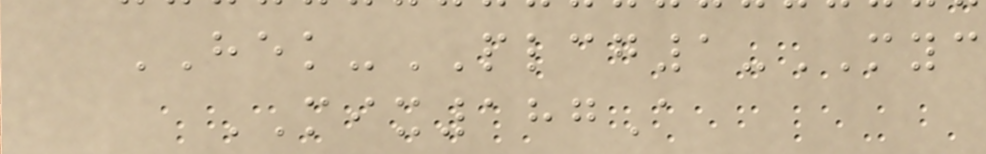HEK-PLCG1-MYC
MIX187A
